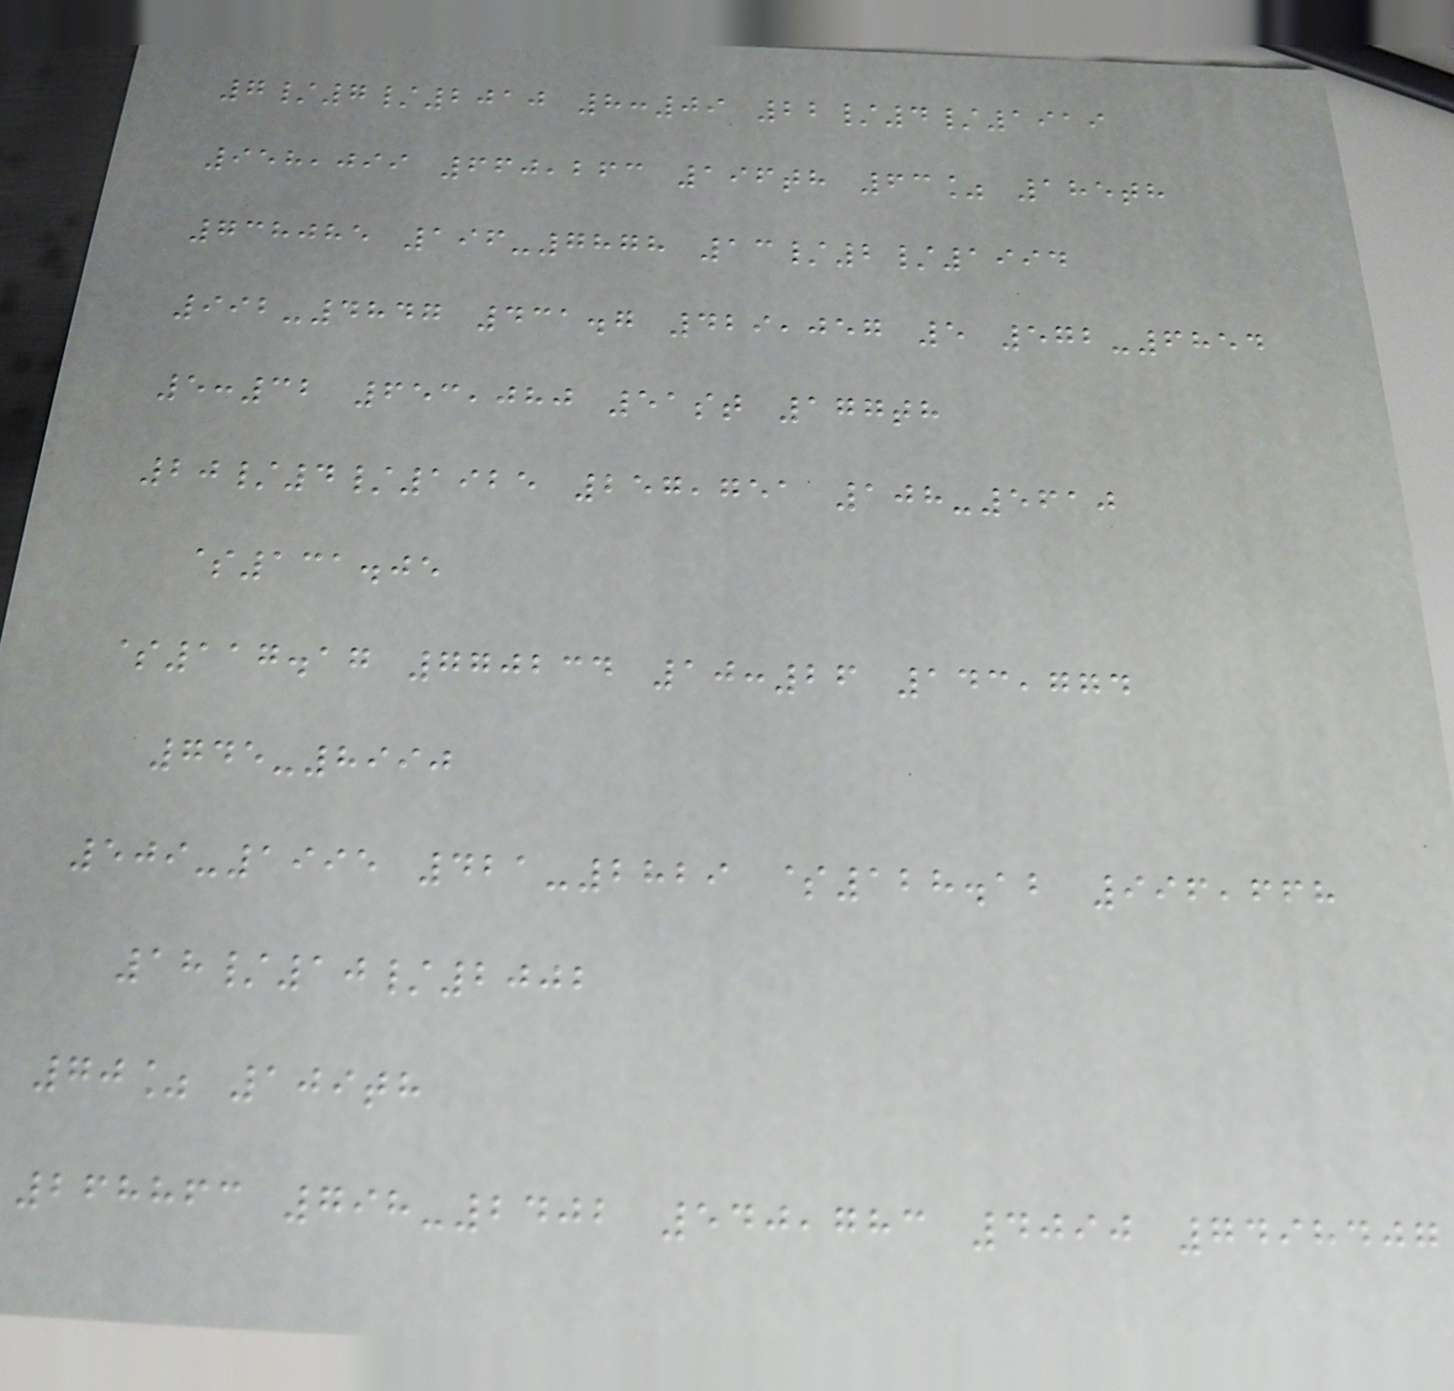7/7/2010 8:09 22/4/1919
958,099 660,263 196th 63% 185th
738085 196-7878 13/2/1994
992-4847 431.7 429,057 5 572-6854
5:32 653,080 51st 177th
20/4/1925 257,751 108-5610
$131.05
$117.17 770234 10:26 143,774
745-8990
509-1995 421-2829 $128.12 996,668
18/10/2002
70% 109th
268863 798-2402 540,783 4090 7498407
